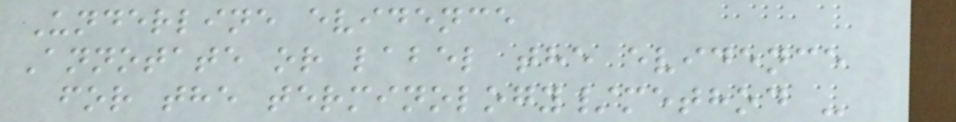Underline evidence
Annotate or label the evidence
for the terminology/method -
